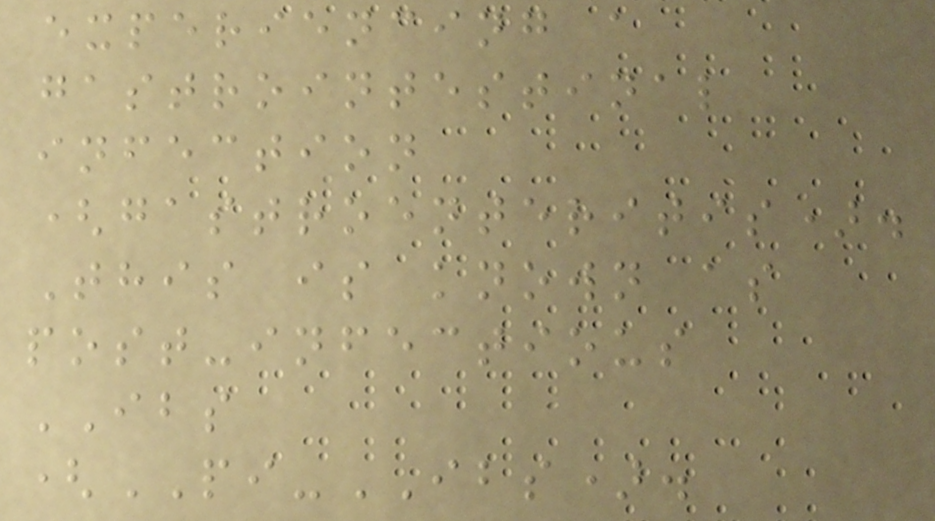experiencing a
gastrointestinal
infection
(gastroenteritis).
This is known as
post-infectious
IBS
(PI-IBS).
